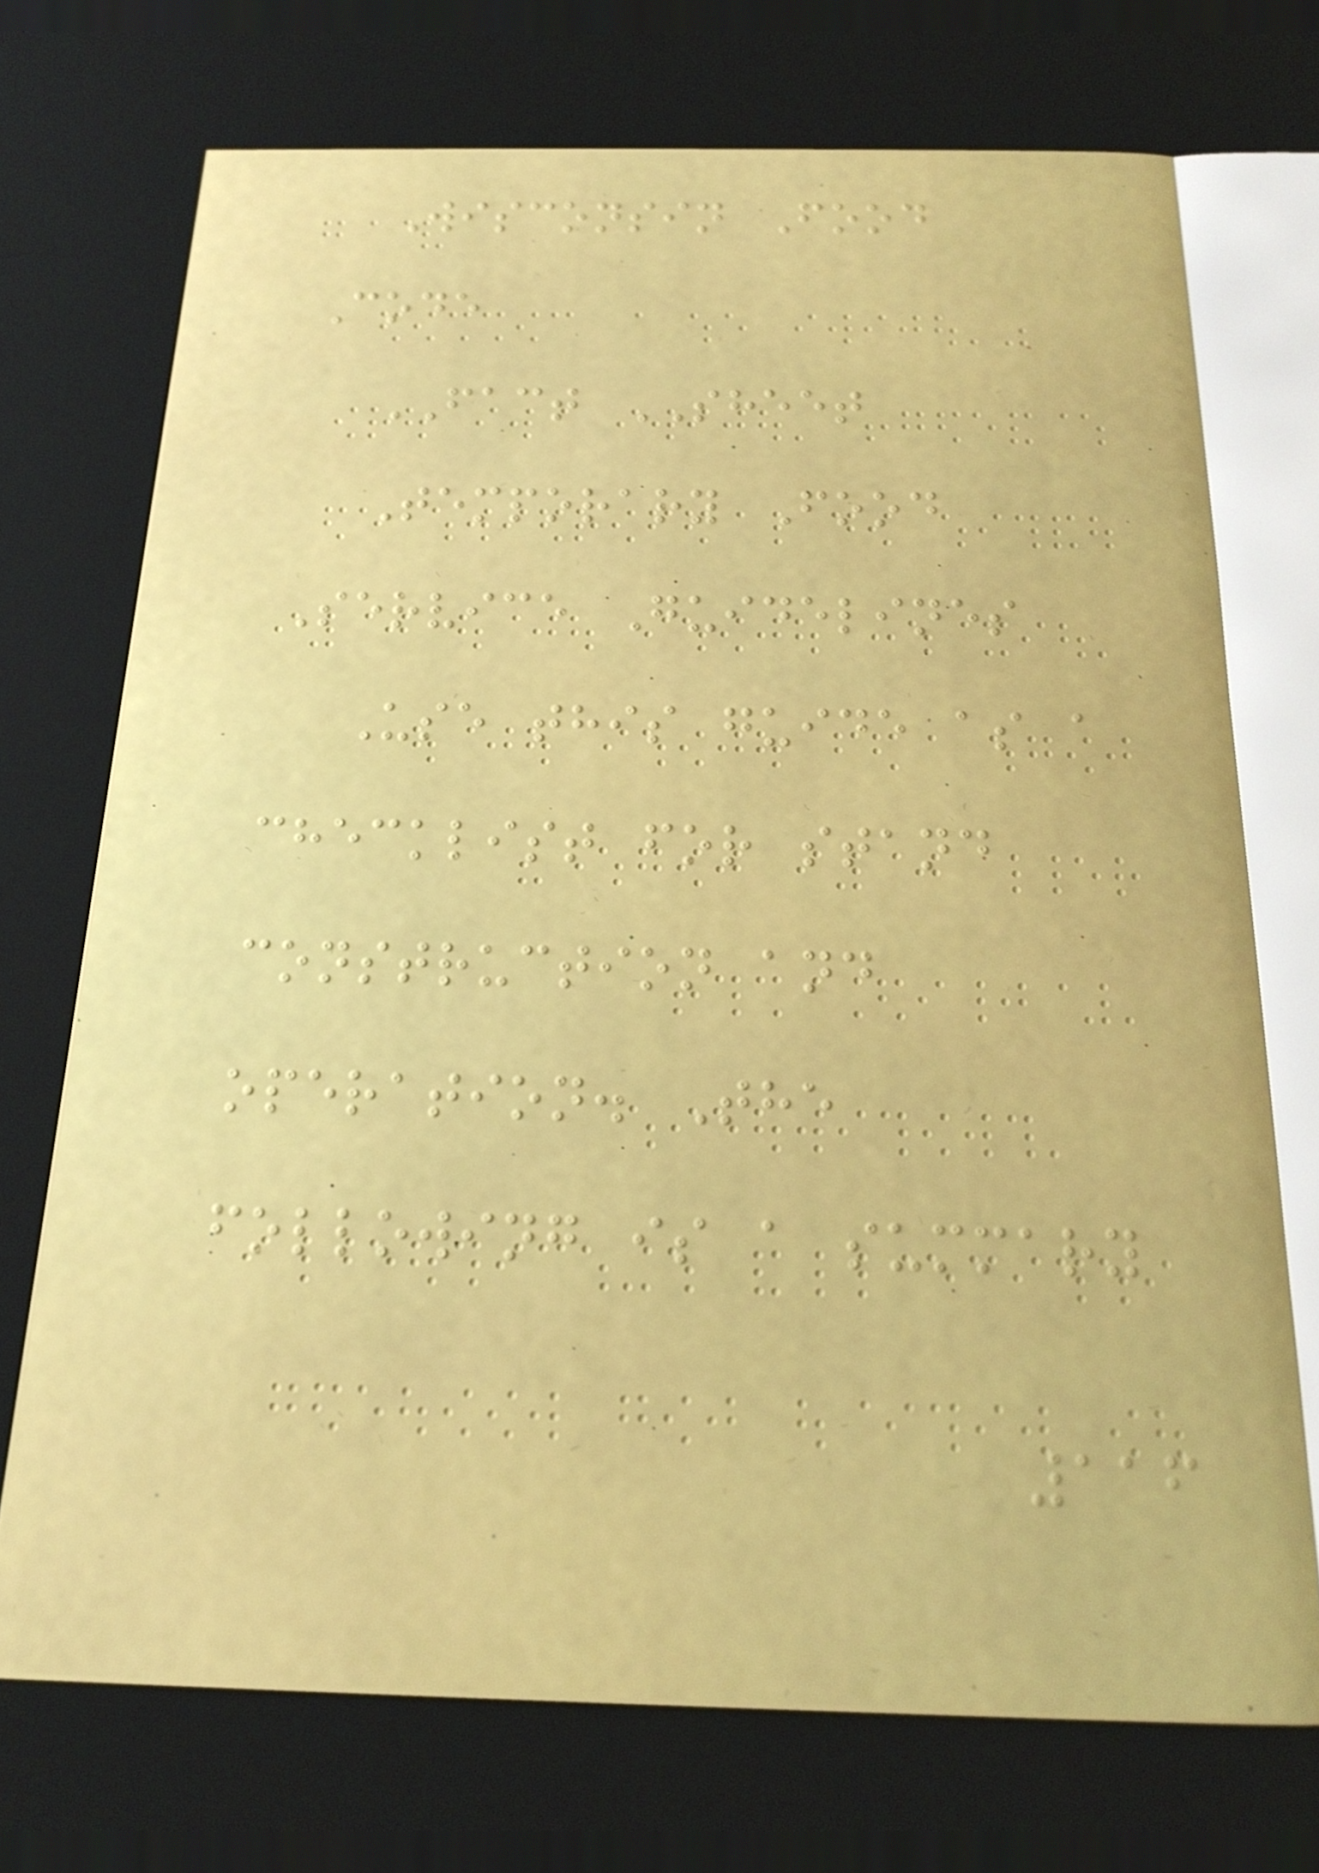Wisconsin Food
Code
FACT SHEET
Temporary Food
Service Guidelines
Use this guide as a
checklist for stand
construction and
operation. The
following is a summary
116
